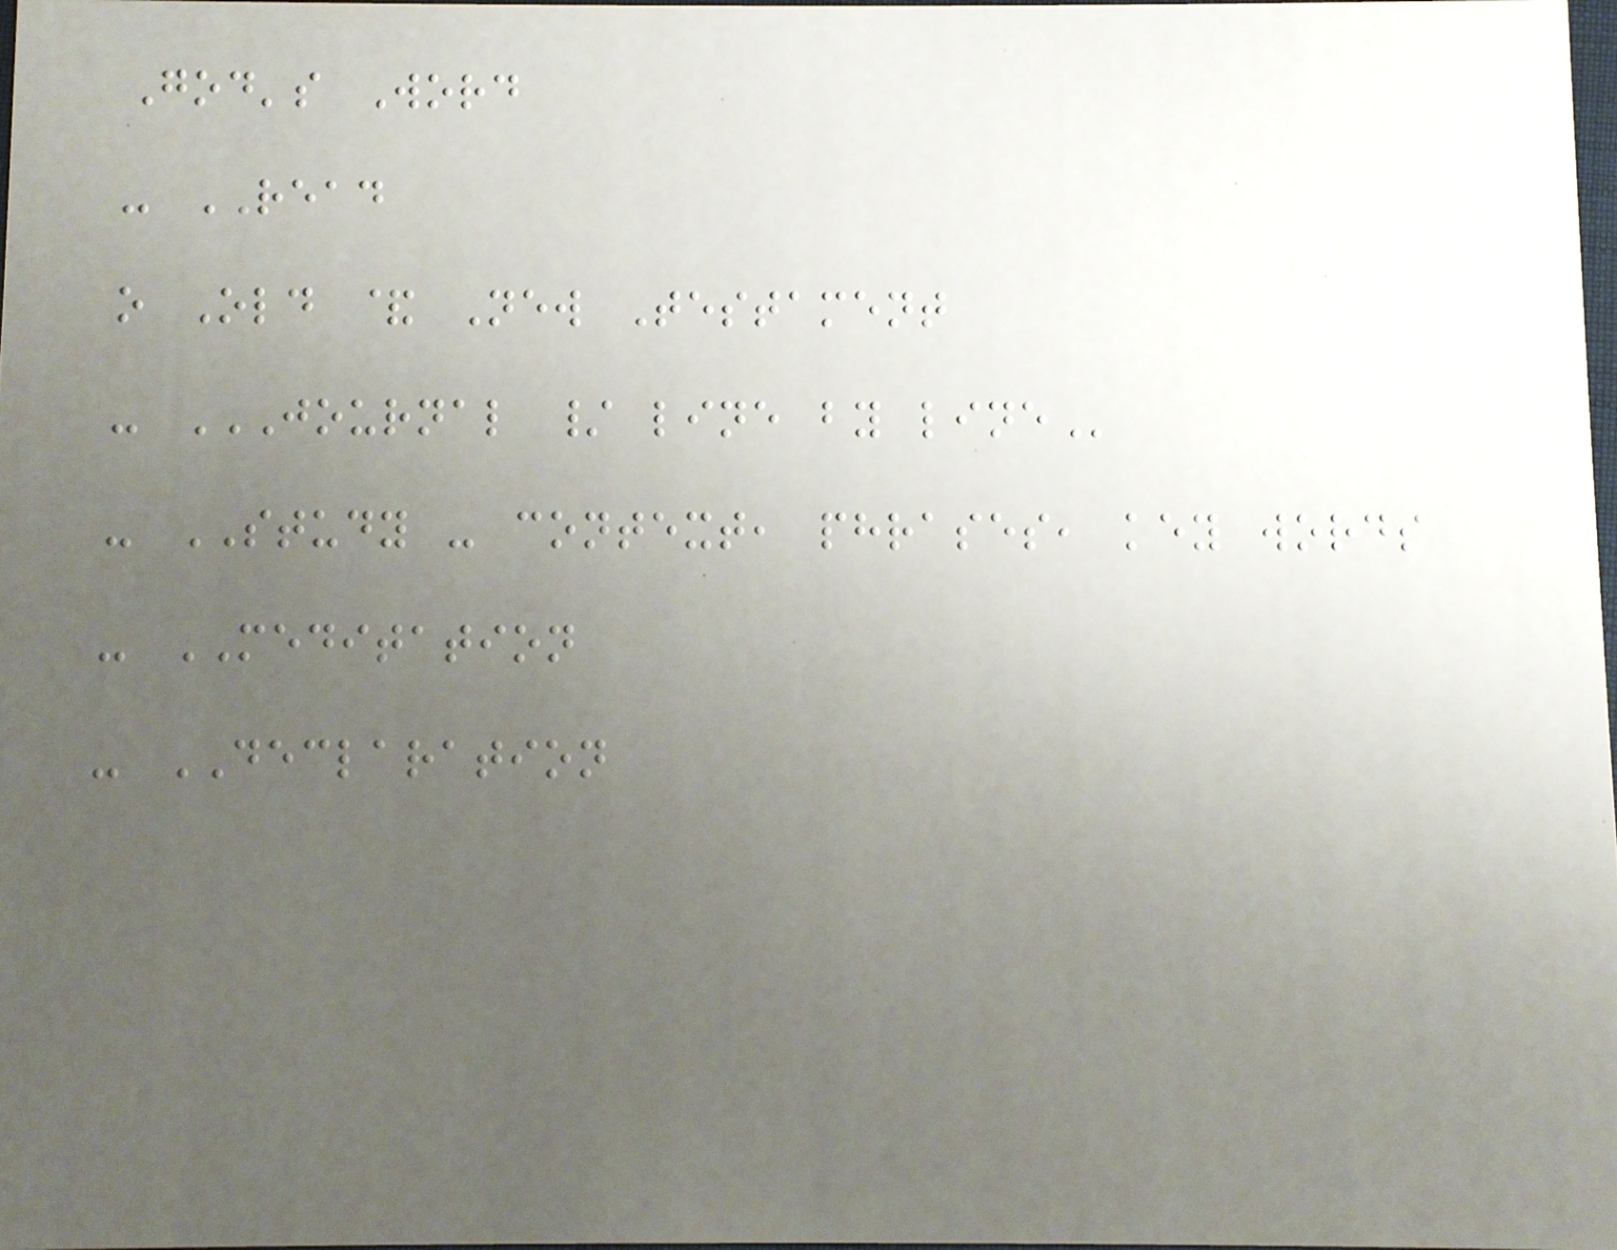God's Word
- READ
o Old & New Testament
- JOURNAL / LINE BY LINE
- STUDY - context, phrases, key words
- MEDITATION
- DECLARATION
